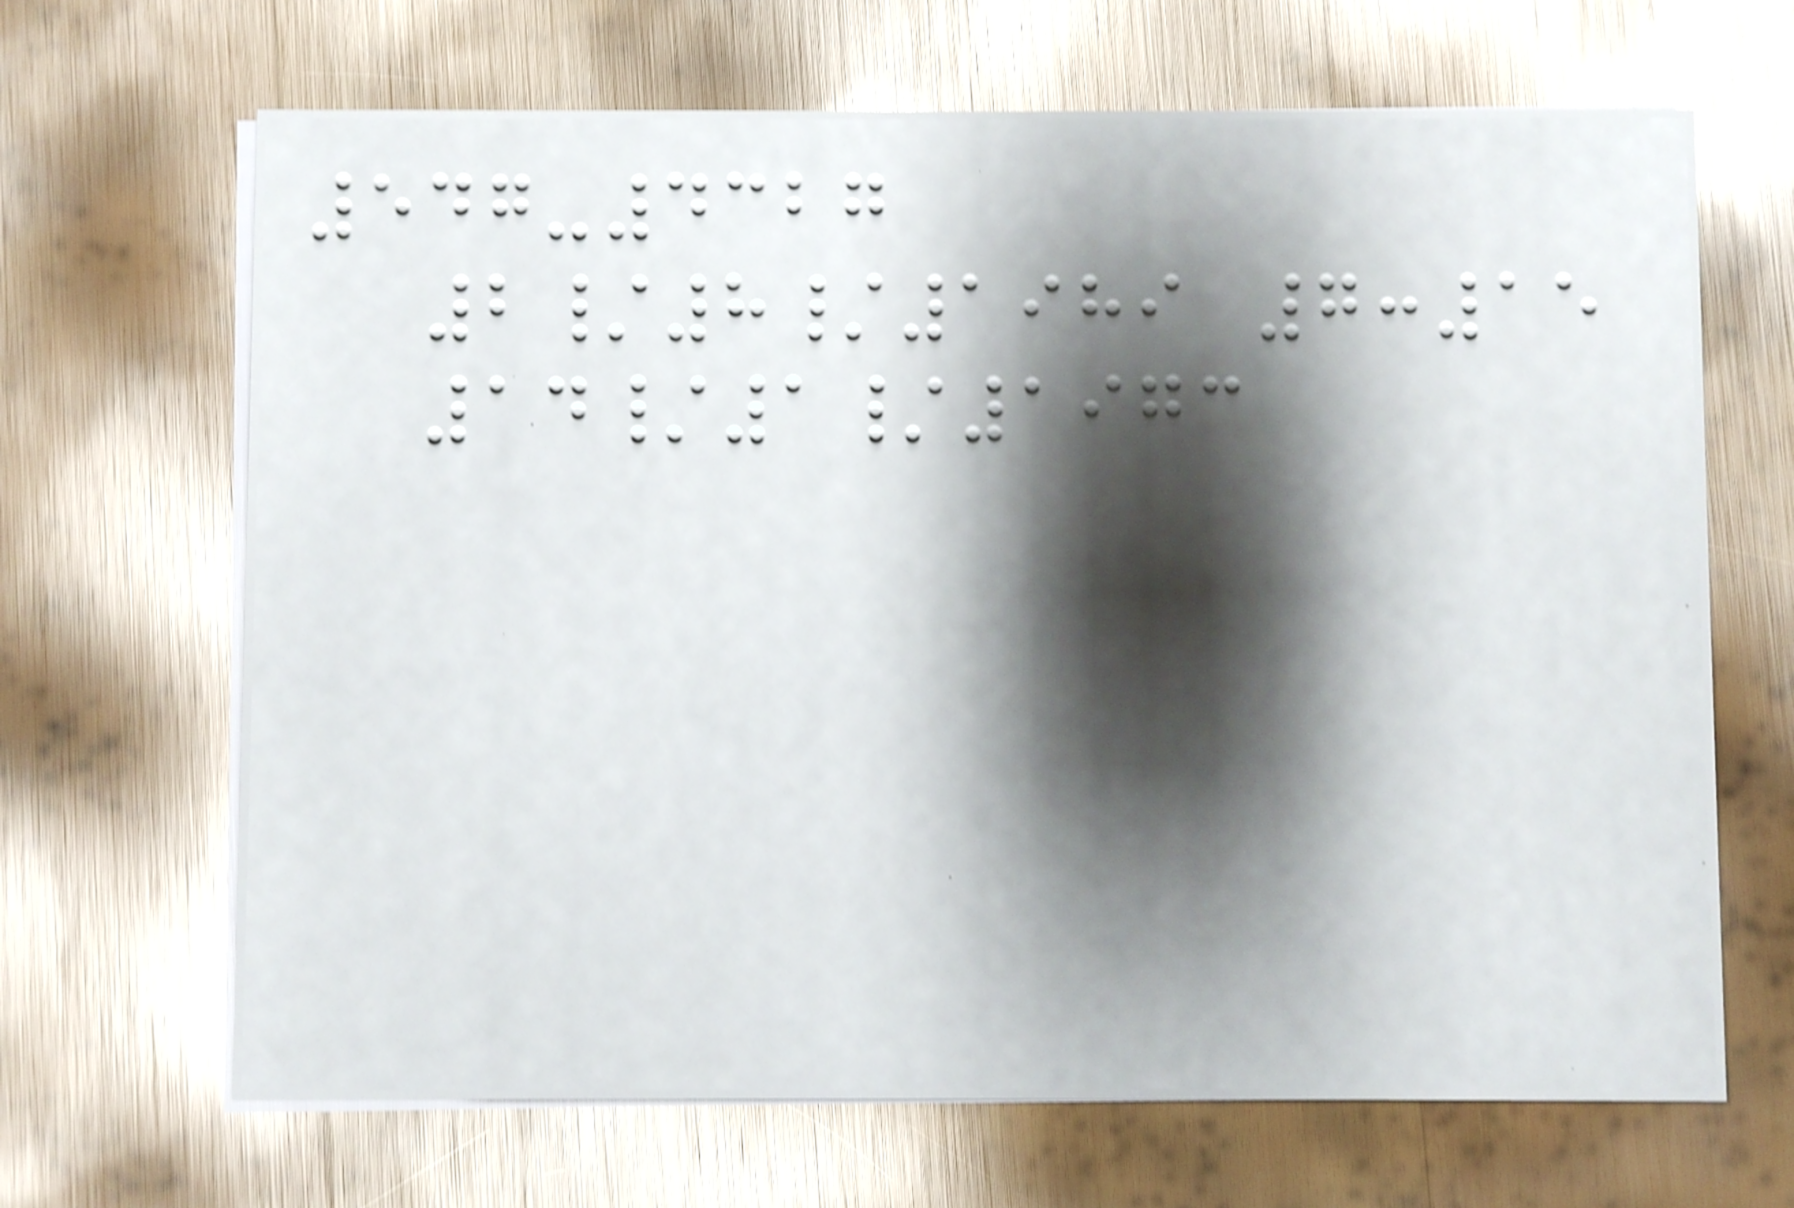547-4327
2/8/1989 7:15
14/1/1973
